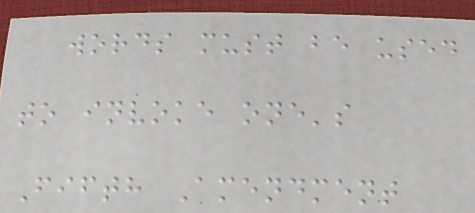words must be used
to invoke one's
Fifth Amendment
